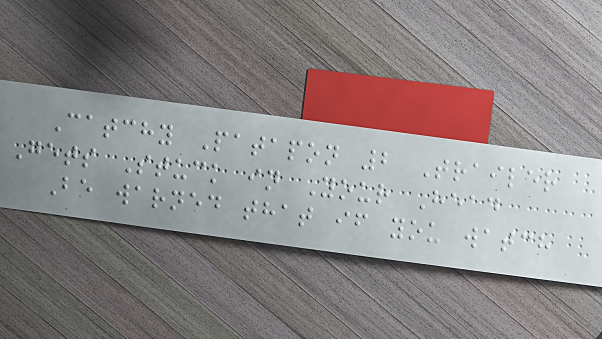Catchy Patapon 2 Trailer
Gets Stuck in Your Head
Be warned that if you watch
